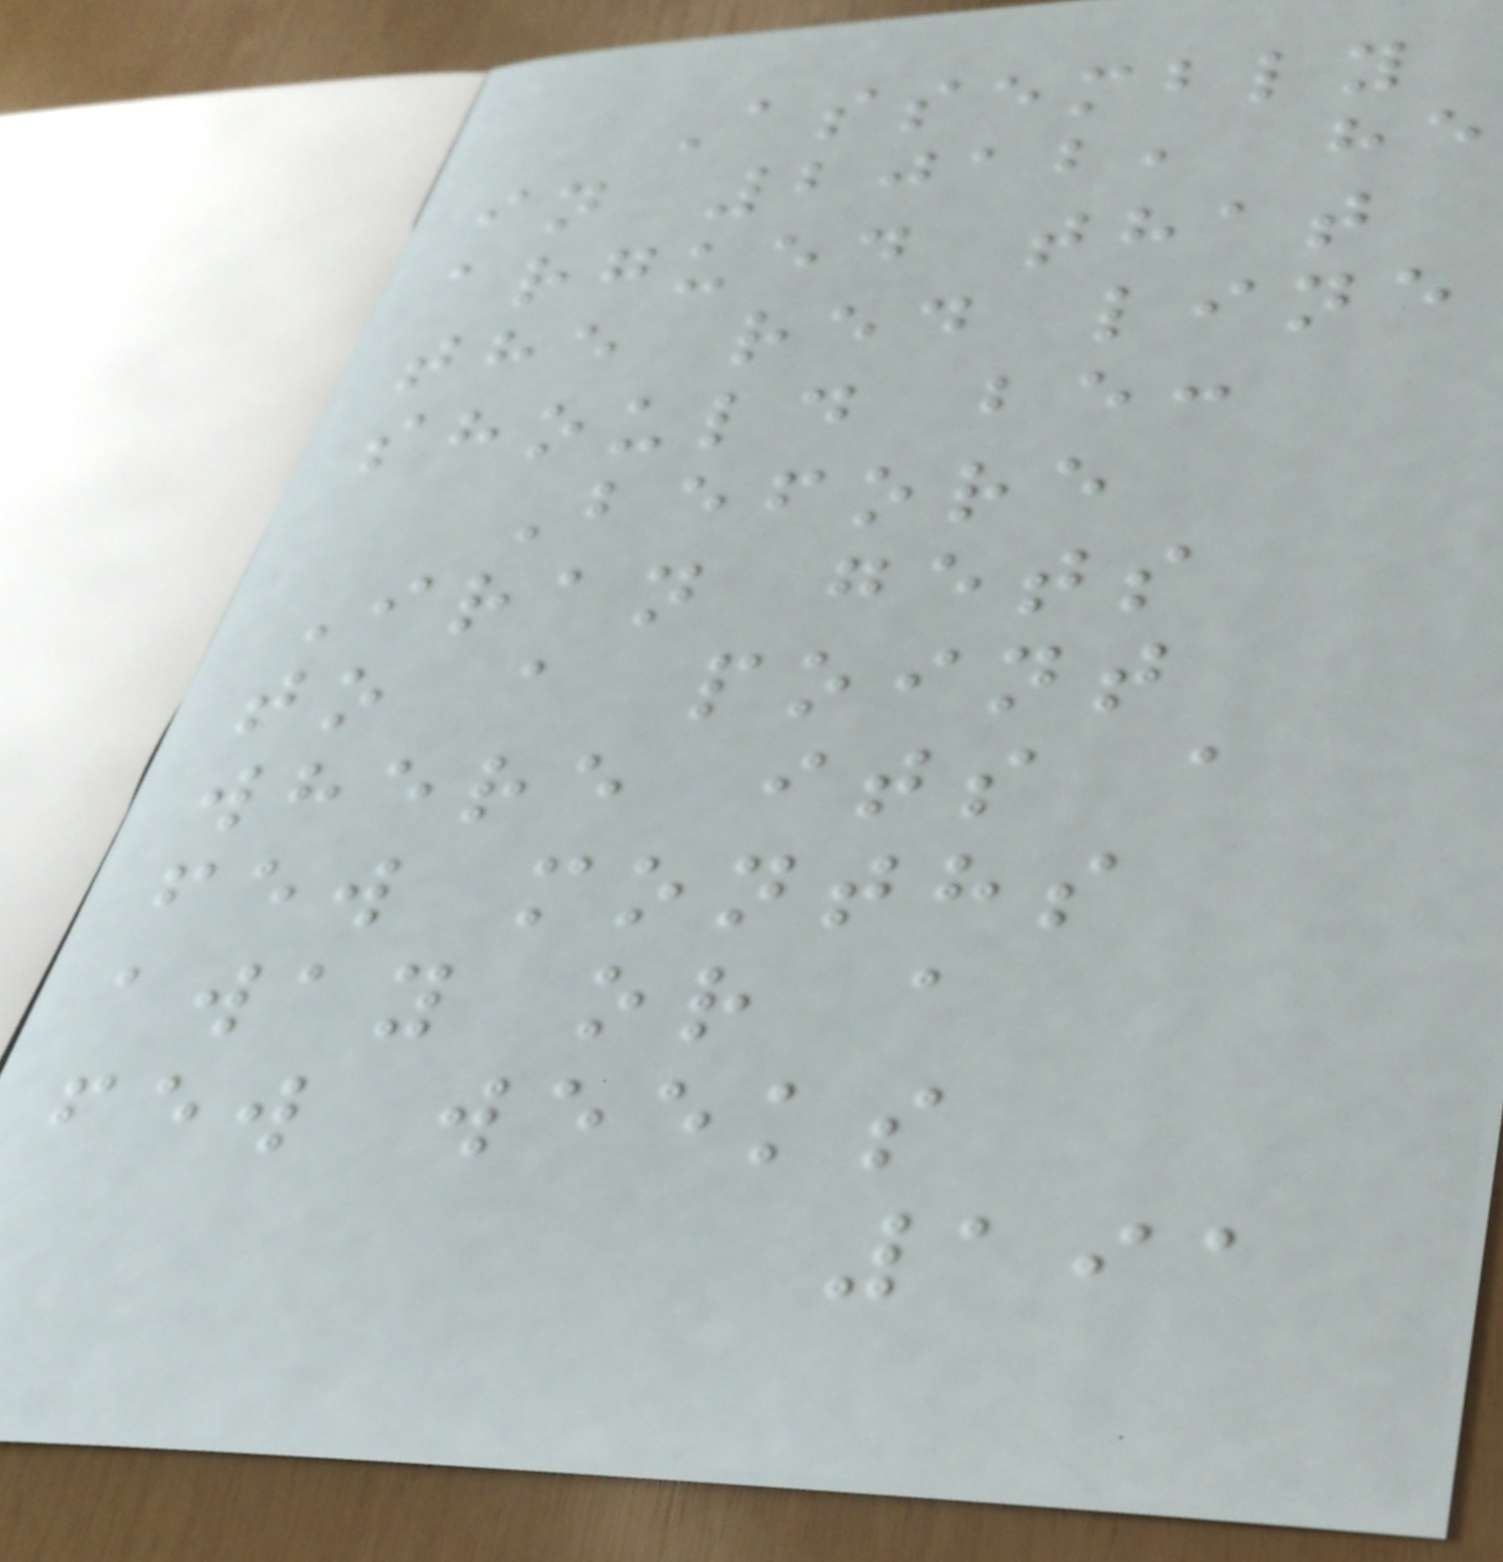Assembly
in 2012, he
argued that
the red line
should be:
Before
Iran gets
to a point
where its a
few months
away or a
few weeks
191
